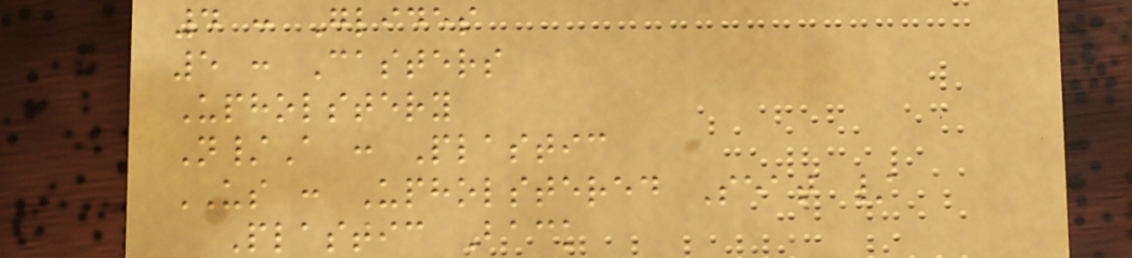4 : Glides
5 : Casters
Upholstery
N/A : Plastic
US : Upholstered Seat /
Plastic Back
